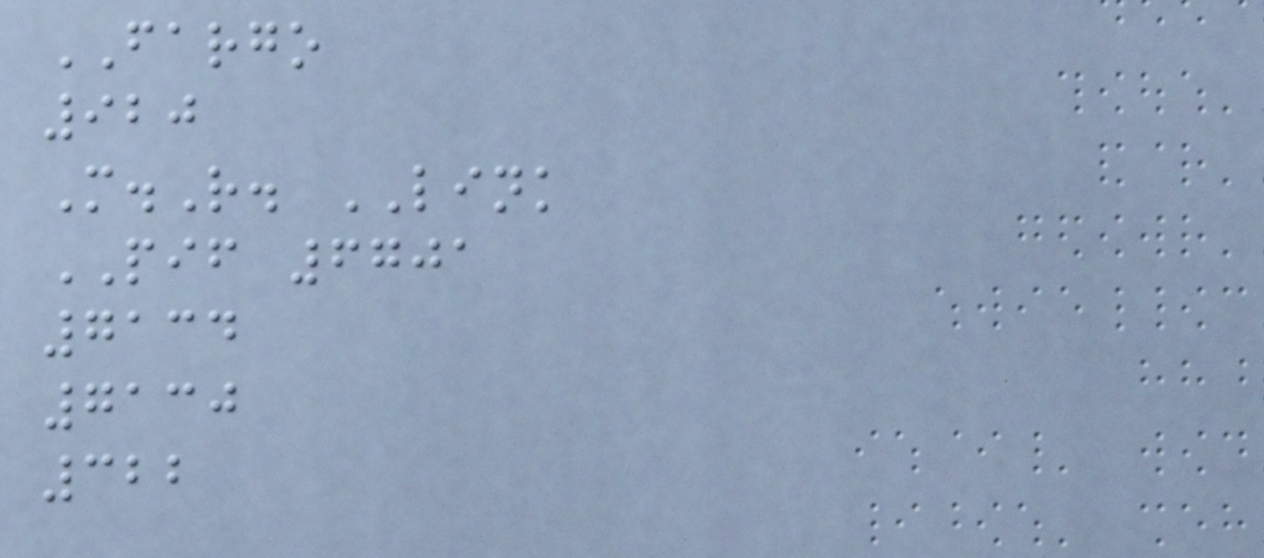FARGO
920
M.R. LINK
PIF 6701
7134
7130
322
